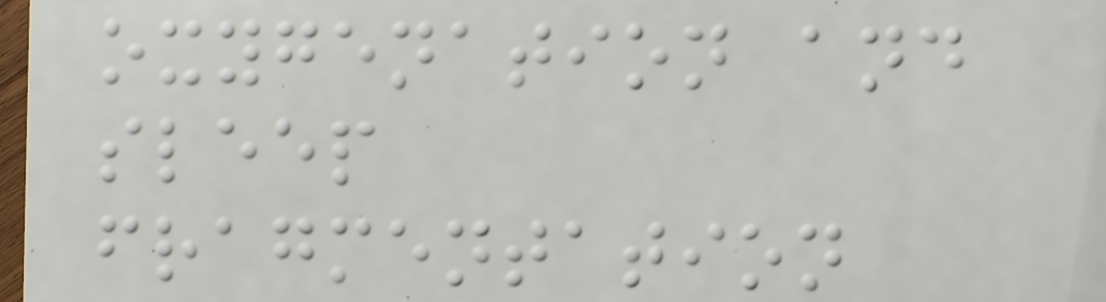oxygenation and
sleep
fragmentation
